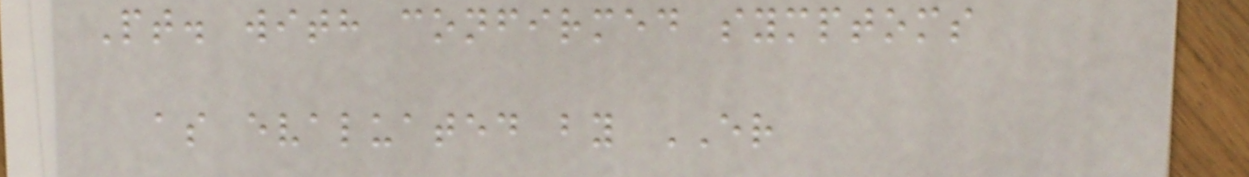Pt. with confirmed symptoms
as evaluated by ER
